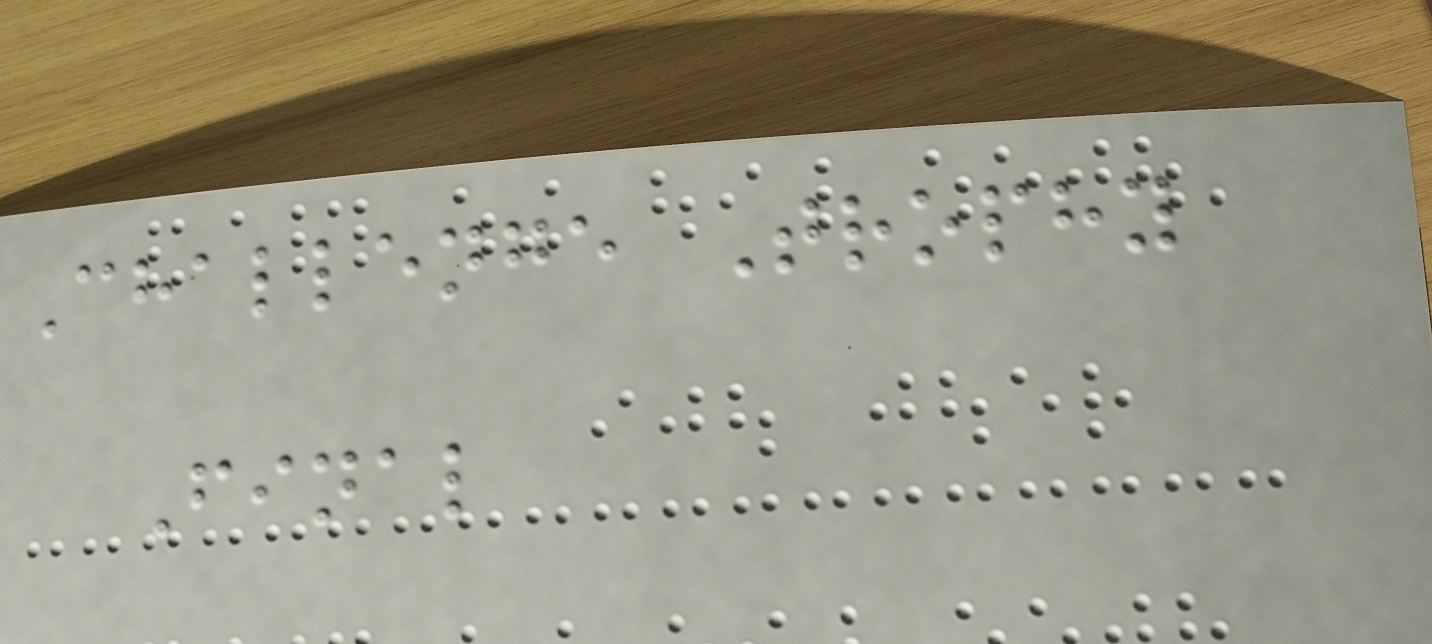Challenge Trophy
Final
